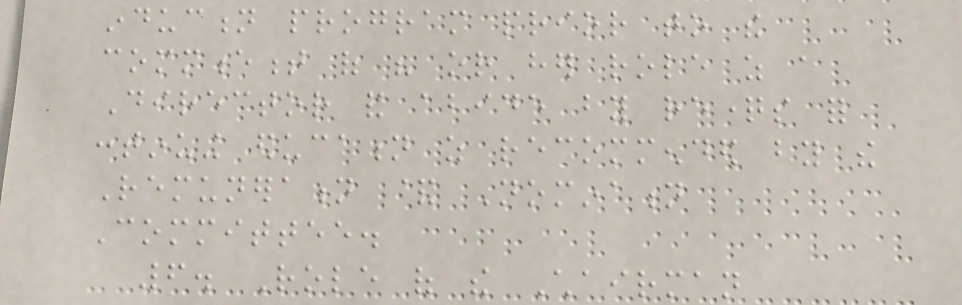induction program prior to the
commencement of his or her role as a
Director and abide by requestions for
continuing education as recommended by the
Remuneration & Nomination
Committee.
6. Role of the Chairman
